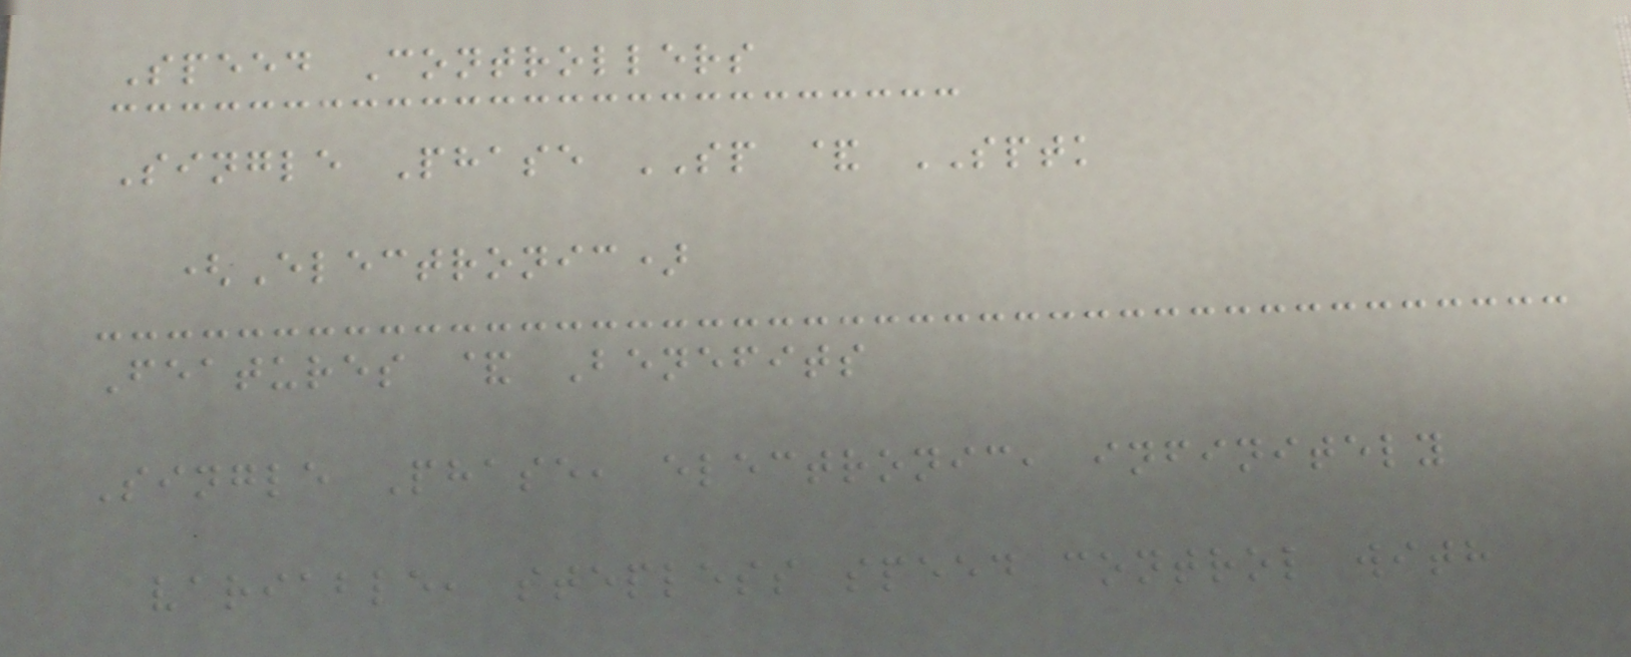Speed Controllers
Single Phase SP & SPTK
(Electronic)
Features & Benefits
Single Phase, electronic, infinitely
variable, stepless speed control with
